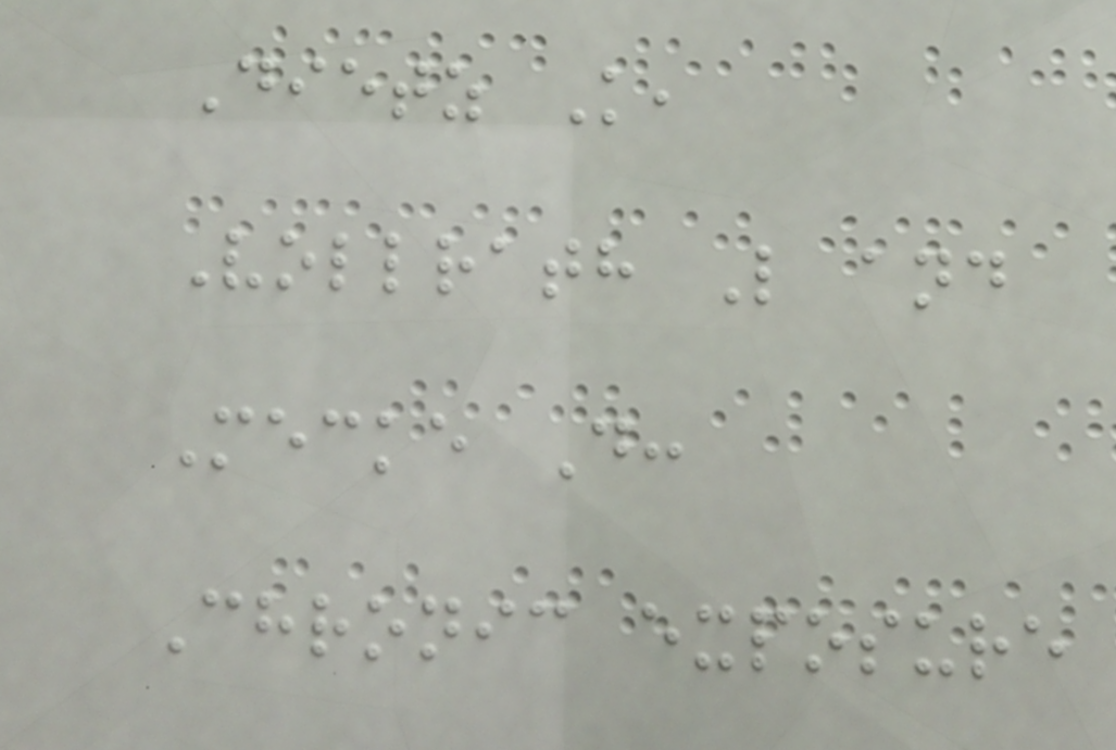Dietz K,
Vollrath L and
Mecke D:
Chronic exposure
